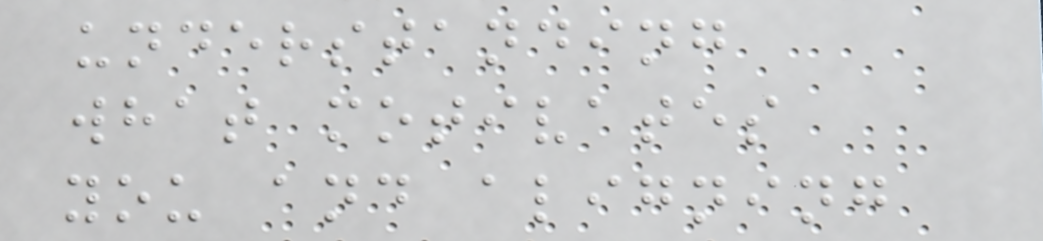understanding
what motivates
you and aligning
